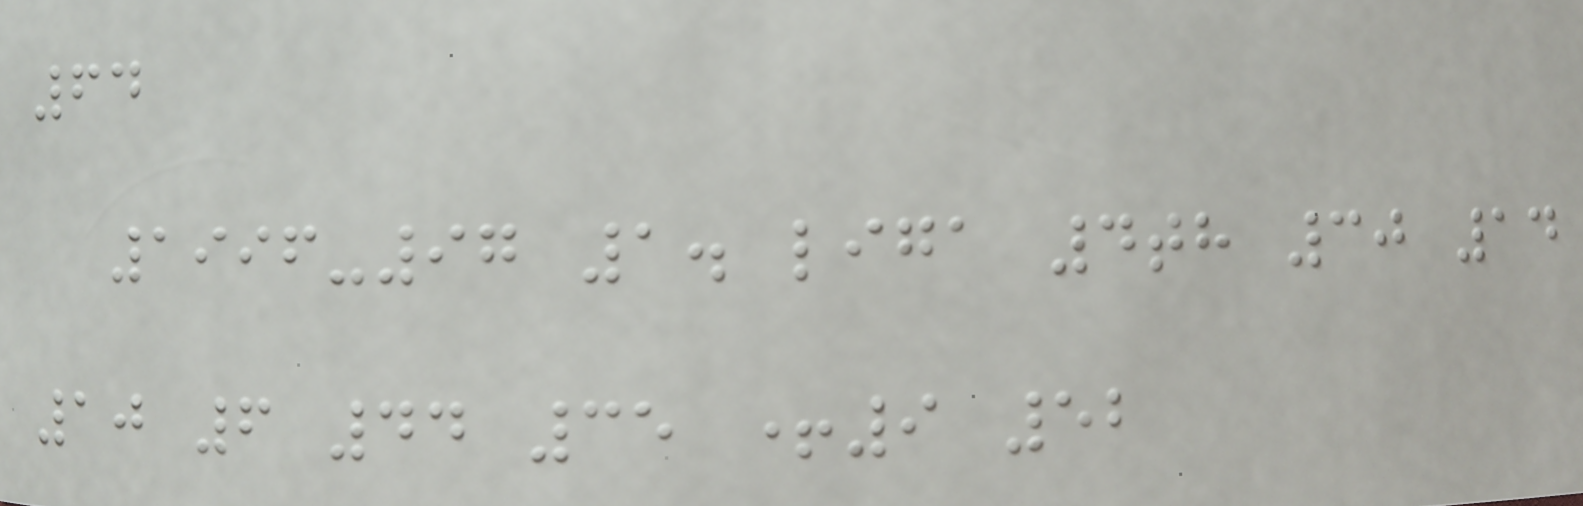64
1996-97 1. liga 4th 30 14
10 6 44 35 +9 52
